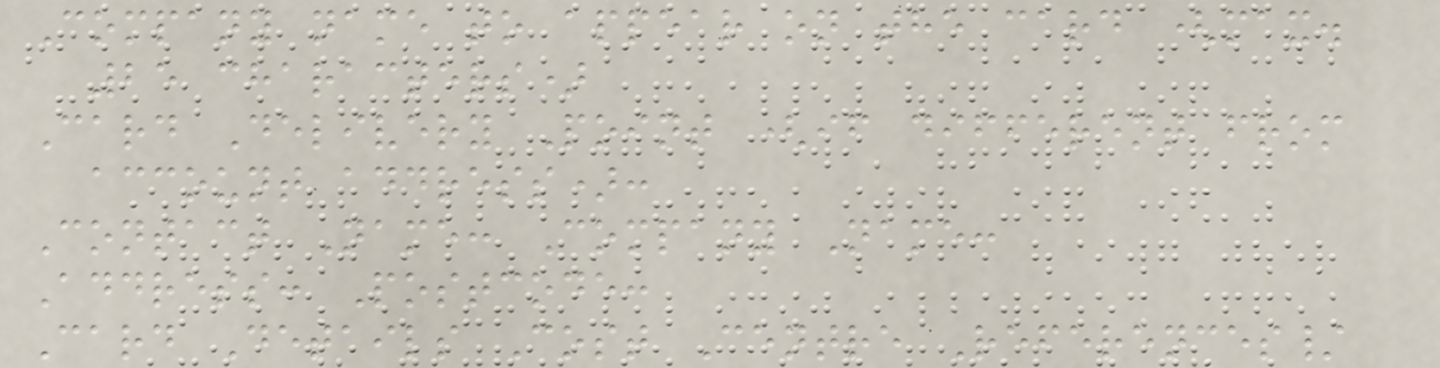Company name to appear on the card (max.
25 characters)
Card Delivery Point (if different from
account address):
Contact Name: Company Name:
Address: Postcode:
Card Details Cost Centre References/
